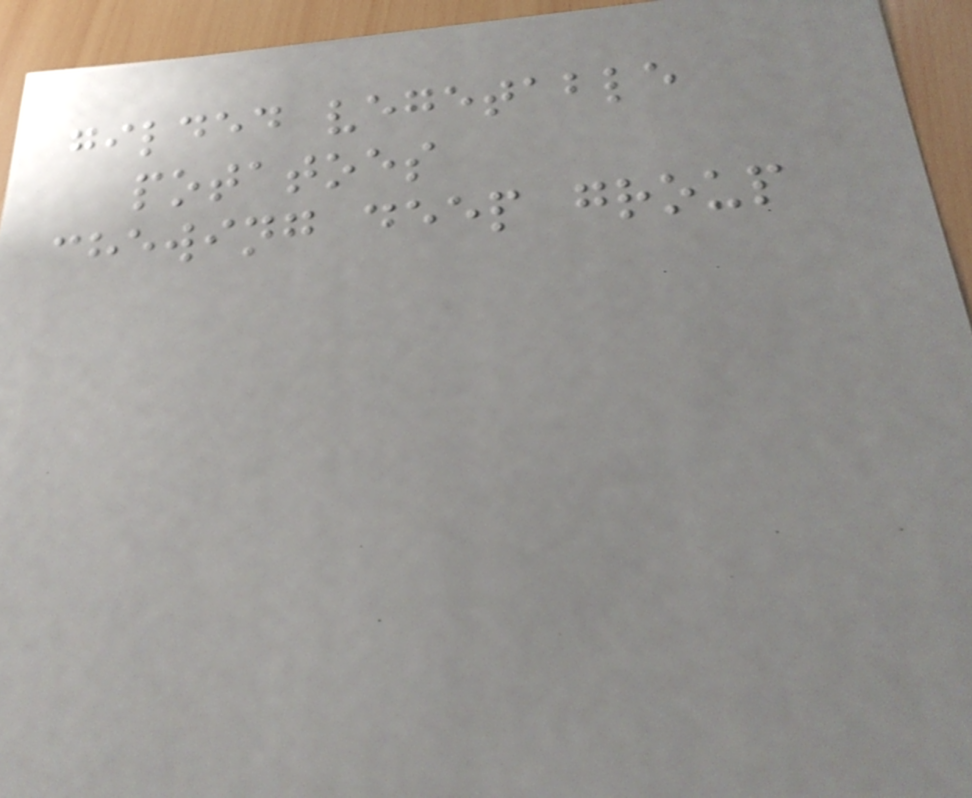gilded vegetable
potatoes
chewing deep group
